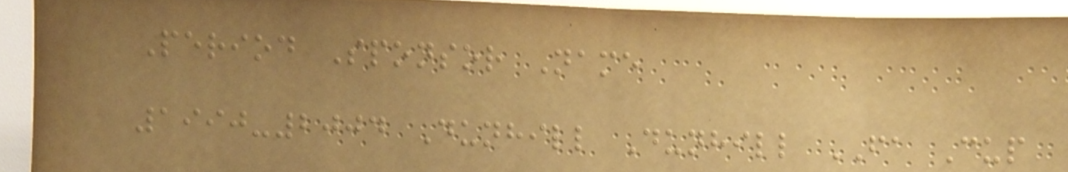Period Sponsor Name
1990-2004 Dunhill Dunhill FA Cup
